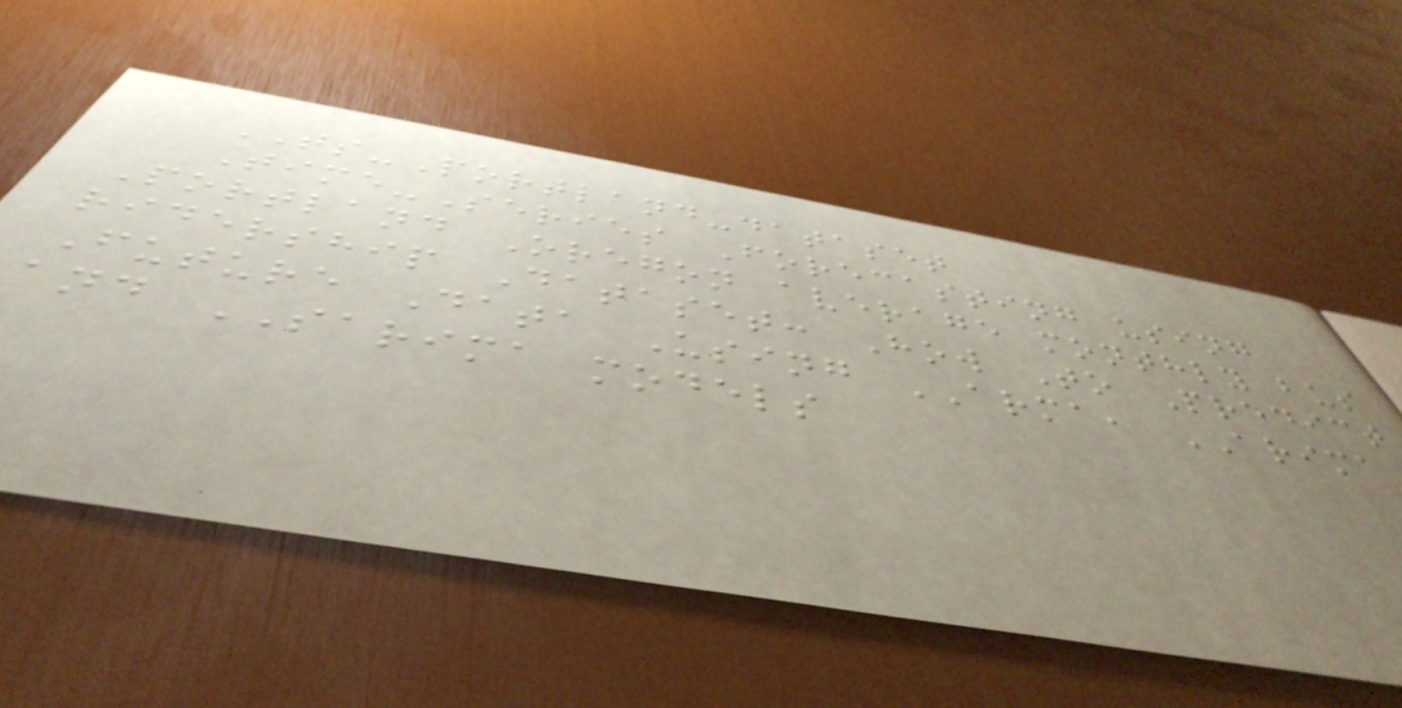TS-Portland-dataset
Time-Series Forecasting using
Portland Oregon average monthly bus
ridership Dataset: How To Predict
Future Data Using ARMA, ARIMA
and SARIMA models
